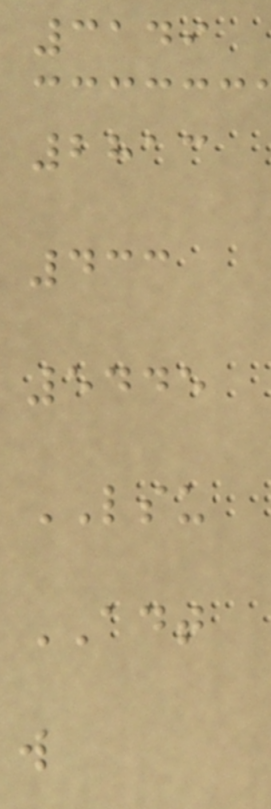3149
2813
433
5445
LSU
ADT
w
